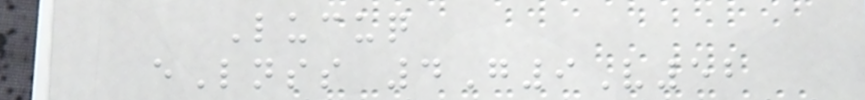Lucuq
eLnss 4G9V52
